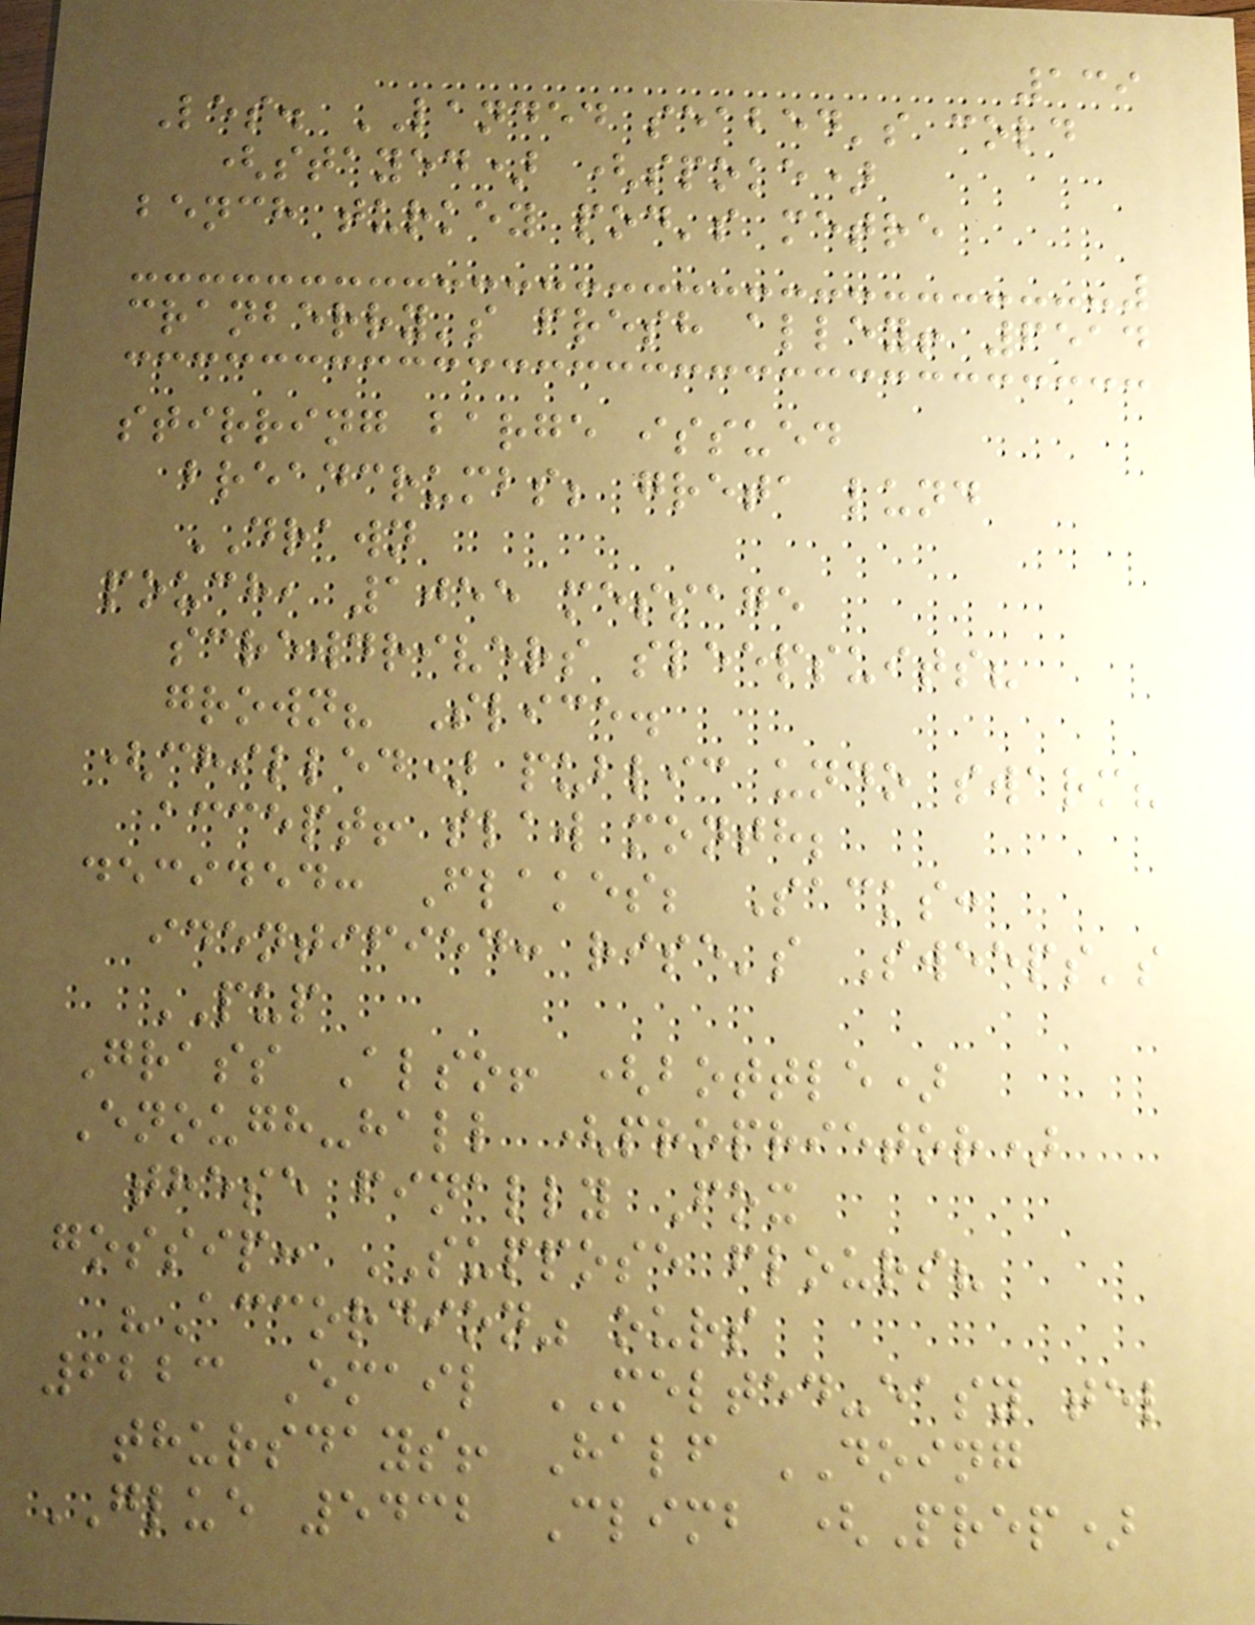139
Les. LANDED seabed's cold
(stayed) (spoke)
bench turkey pod's metre
cranberry's fresh alley! 6514
stirring barge issued
breadcrumbs; greta lund
DRAWN
pouch, 1055 message
screwdrivers sleepsuits?
grown? Slice.
(chilled) public undo swarm?
accept! slaw month;
decided: Flakes; Sacks:
identified: rise's Sweeps's
PUP
Grass Also! (bottle)
Enough-hall (proprietor)
these finally Fox
gossip: SUPPOSE flours?
"Accordion" ours
6223 Email MELTED-easy tel
thursdays! Half DOING
GLUE 5432 Climb (Prep)
